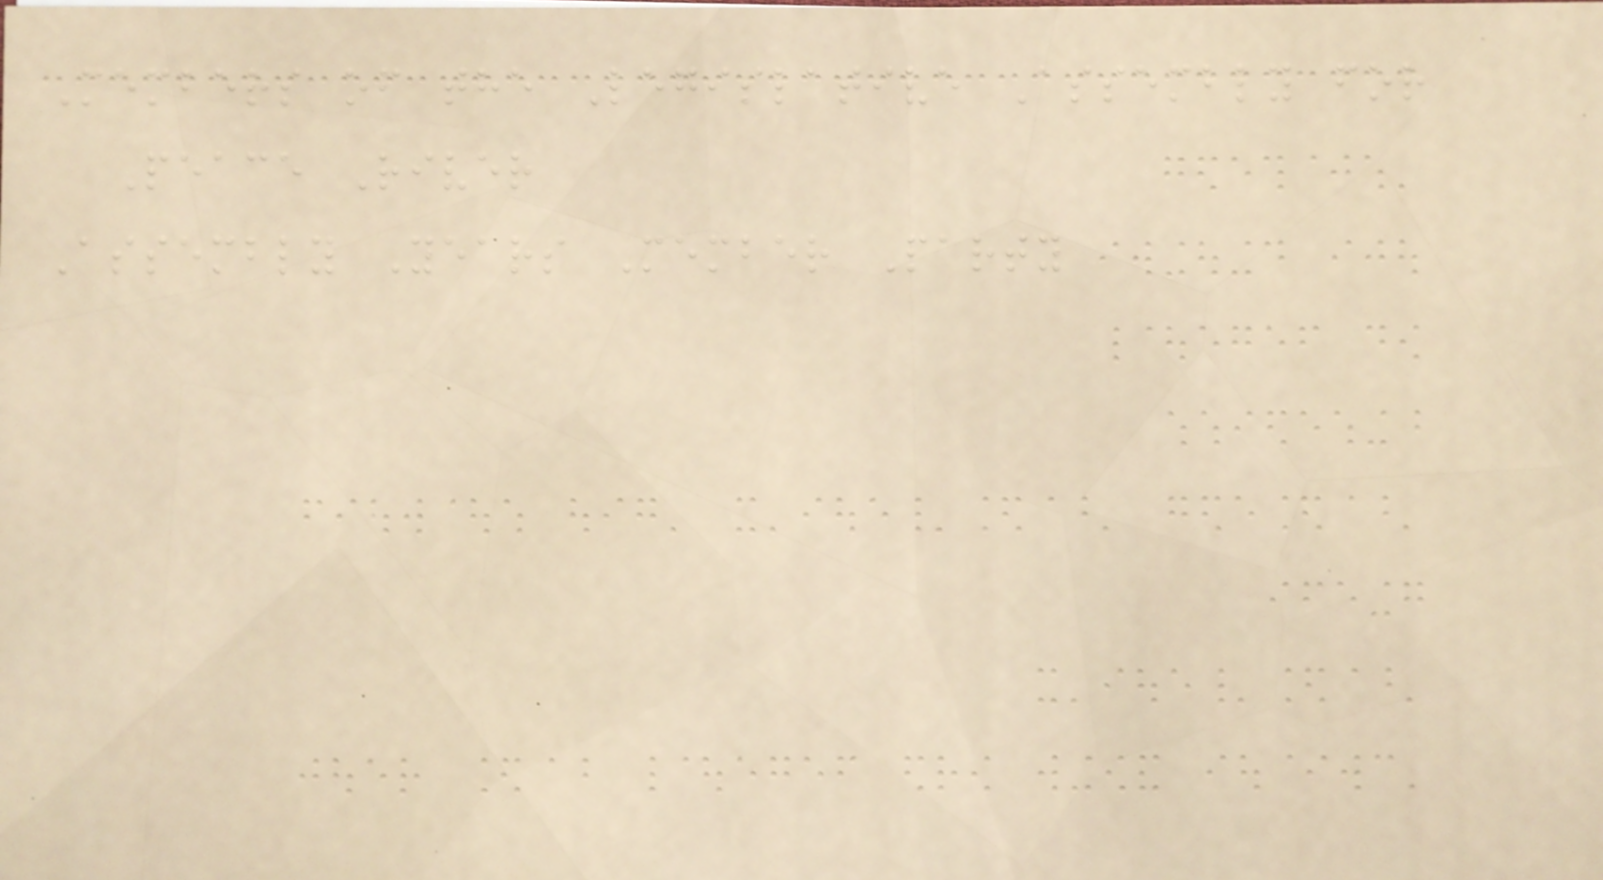Members of the Legislative Assembly for
Peace River
Assembly Years Member Party
